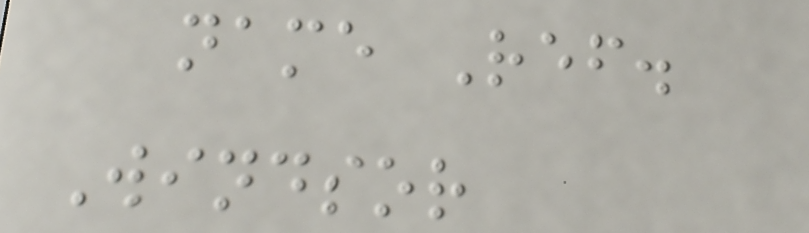name Ref.
Windsor
